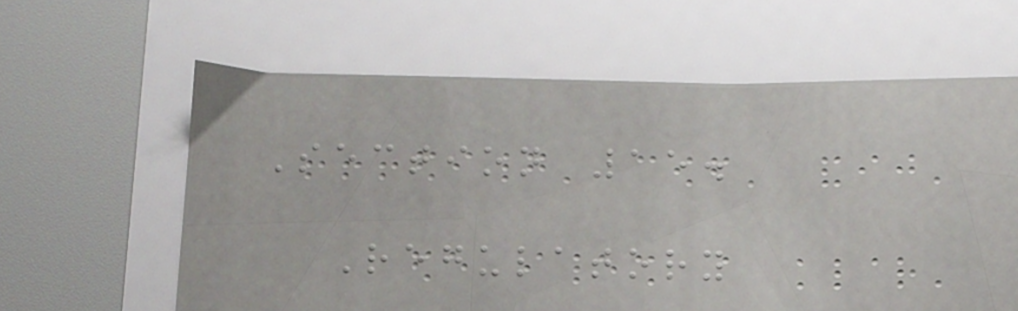Section 15.
Regulatory
